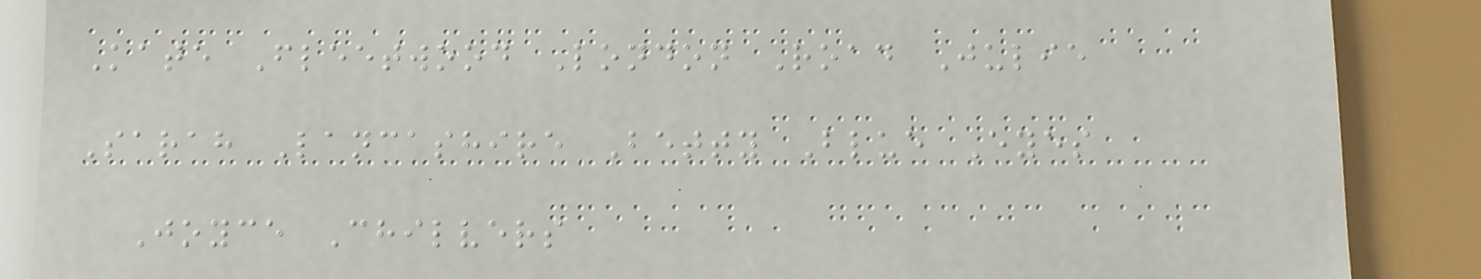Kate Fleetwood London Road Julie
Sarah Lancashire Betty Blue Eyes
Joyce Chilvers
